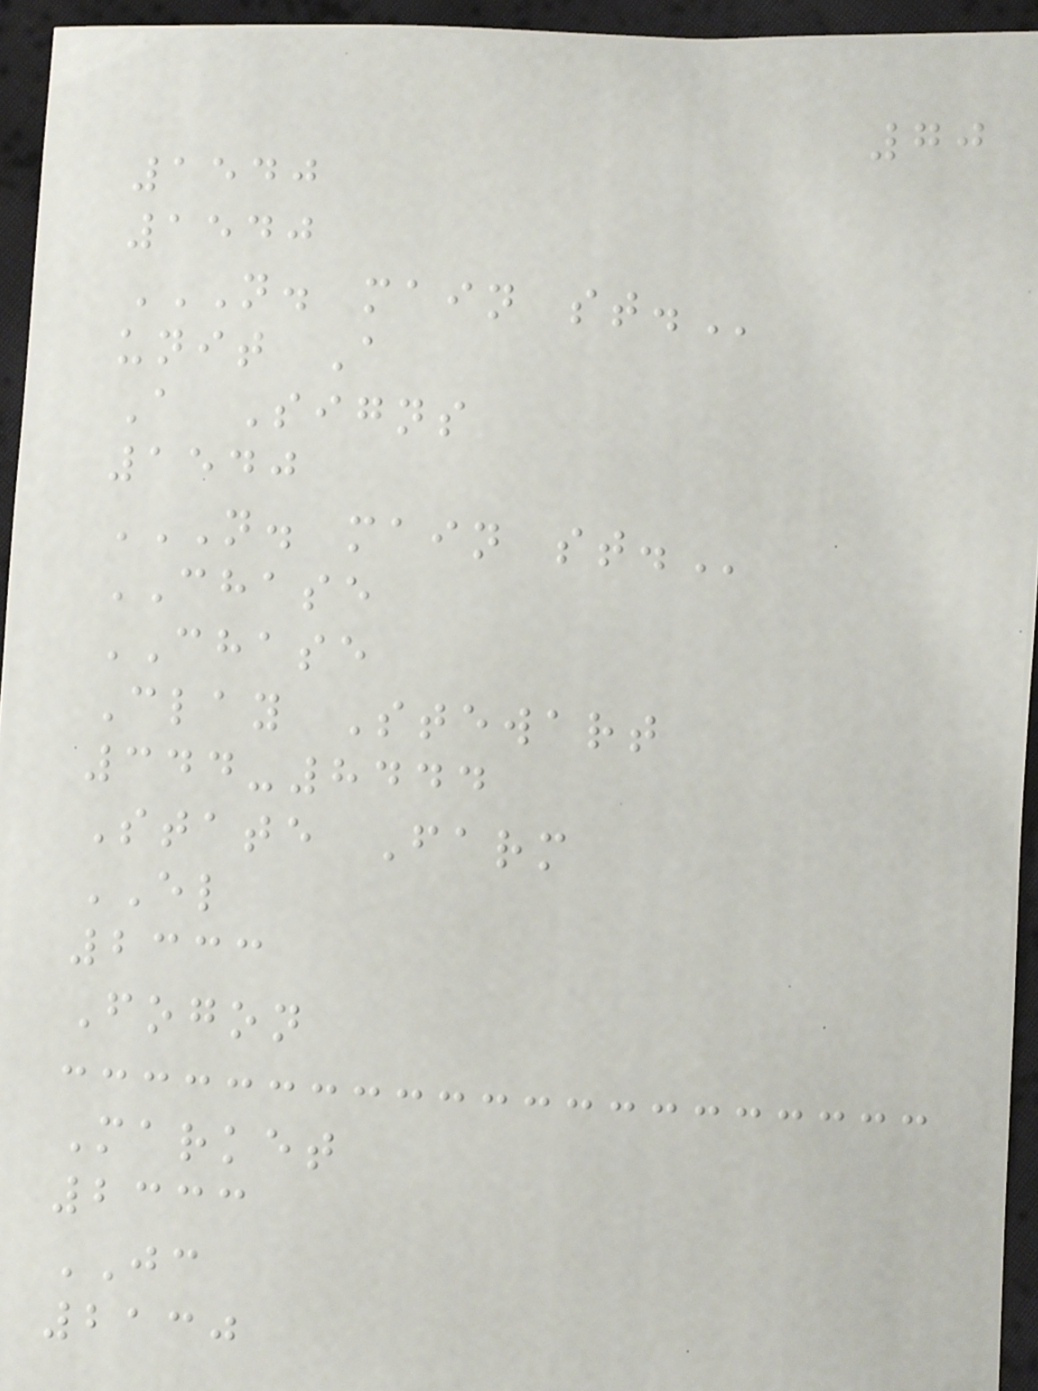70
1540
1540
N. MAIN ST.
unit A
A Signs
1540
N. MAIN ST.
CHASE
CHASE
Clay Stewart
344-8444
State Farm
EL
2333
Fogon
Market
2333
JC
2130
